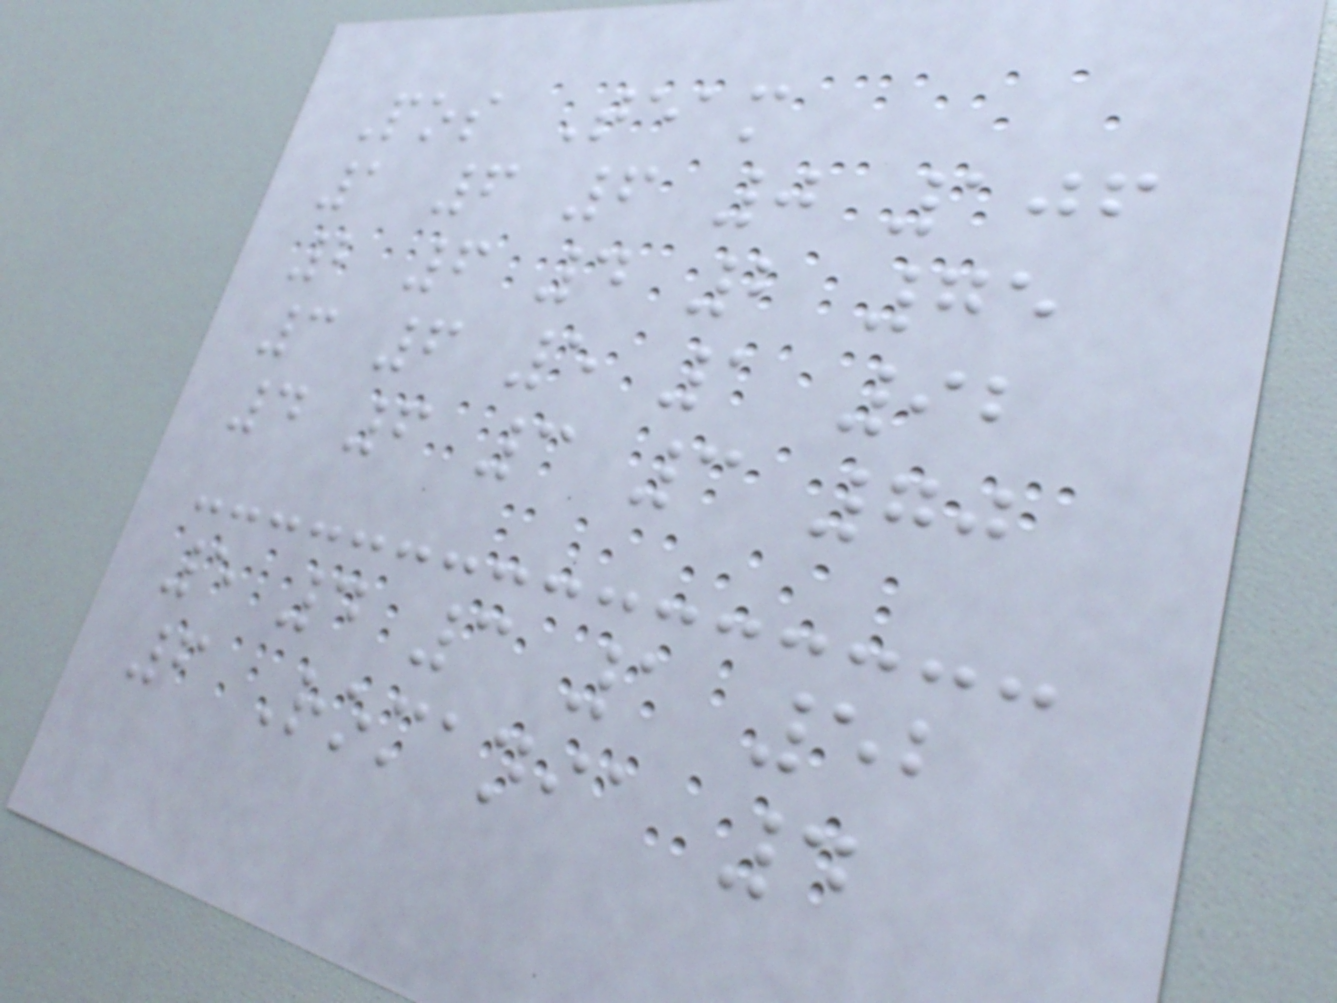Pos Team
1 6 6 0 106
2 6 4 2 75
3 6 5 1 92
4 6 3 3 70
5 4 3 1 52
6 Romania 4
